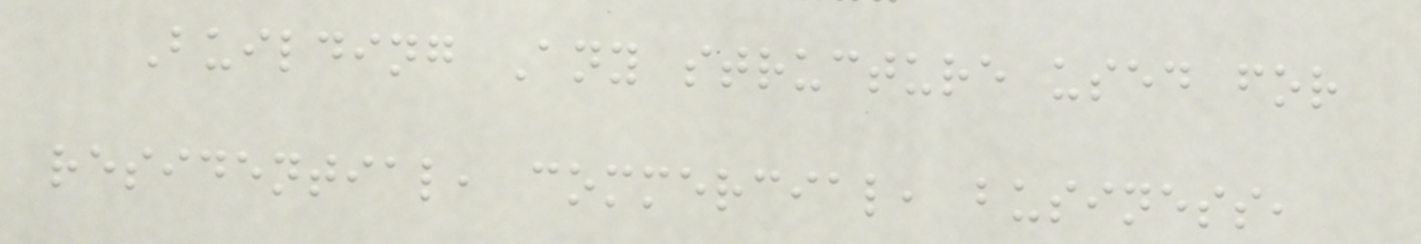Building Any structure used for
residential, commercial, business,
